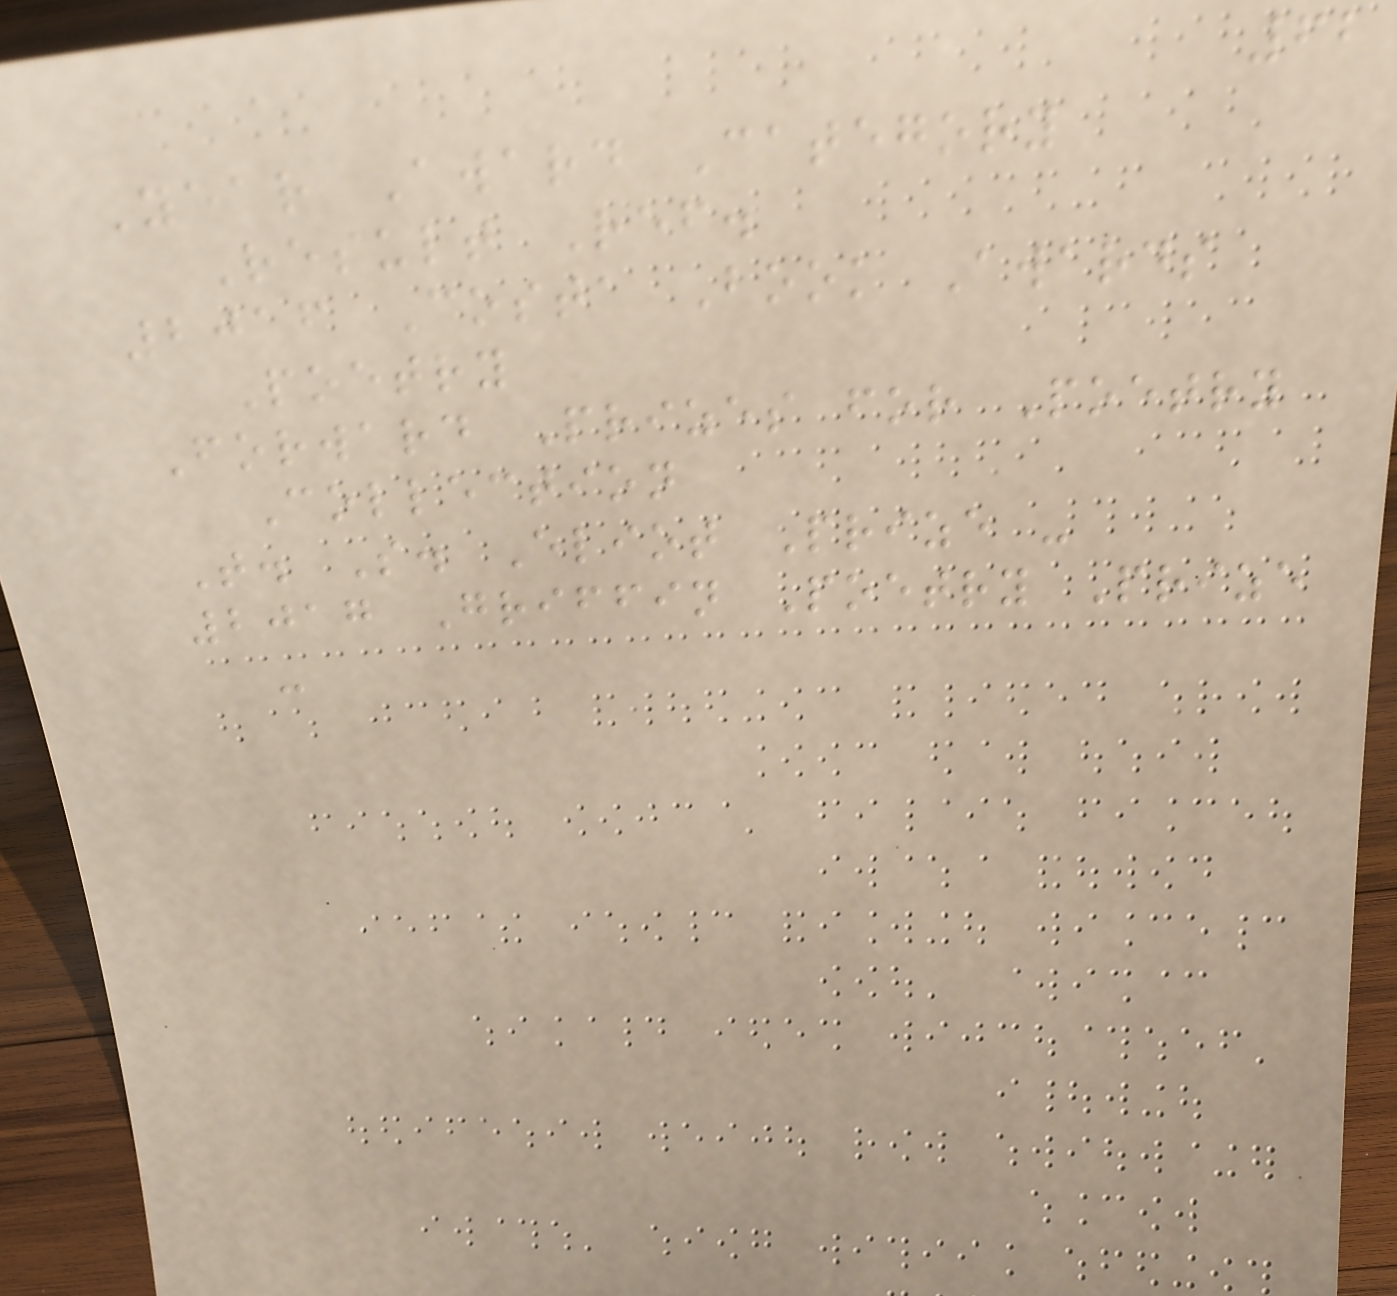62
Year Award Category
Result Ref.
2016 Costa Book Awards
Poetry
Forward Prizes for Poetry
Collection
T. S. Eliot Prize -
2017 Griffin Poetry Prize
-
